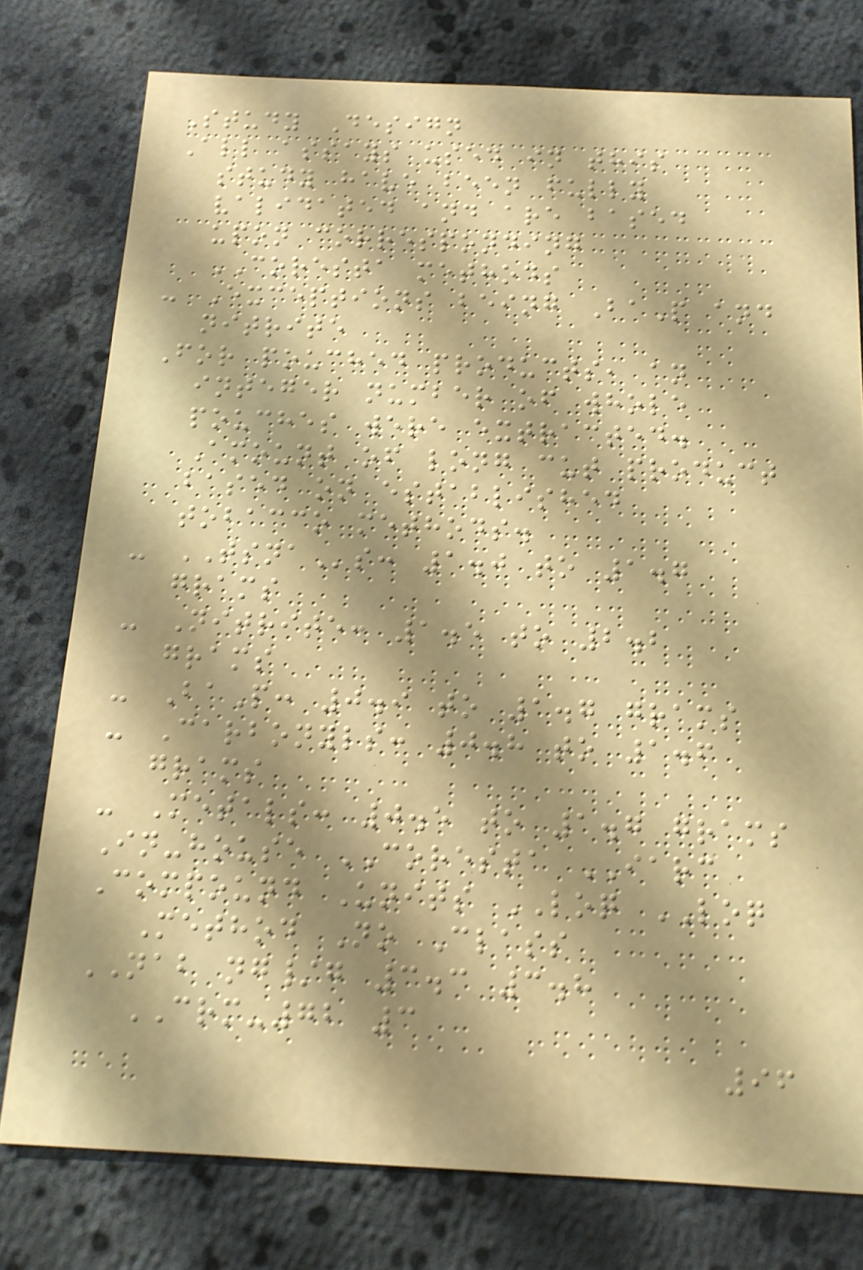Study Design
All assays used in this
study have been fully
validated and are based
upon corresponding
CORESTA methods
- Exceptions being BaP and
nitrite
For pouched products, an
integer number of whole
pouches were extracted.
Amount of long cut product
based on established
tobacco methods.
- TSNAs: 1.0 to 1.7
grams
- Nitrite: 1.5 to 2.2
grams
- BaP: 0.9 to 1.7 grams
- Carbonyls: 0.8 to 1.6
grams
- Metals: 0.5 to 1.7 grams
In-house CORESTA IARC
Compound Units LOQ LOQ
Method No Class
NAB ng/g 3.3 3.8
CRM-72 3
96
